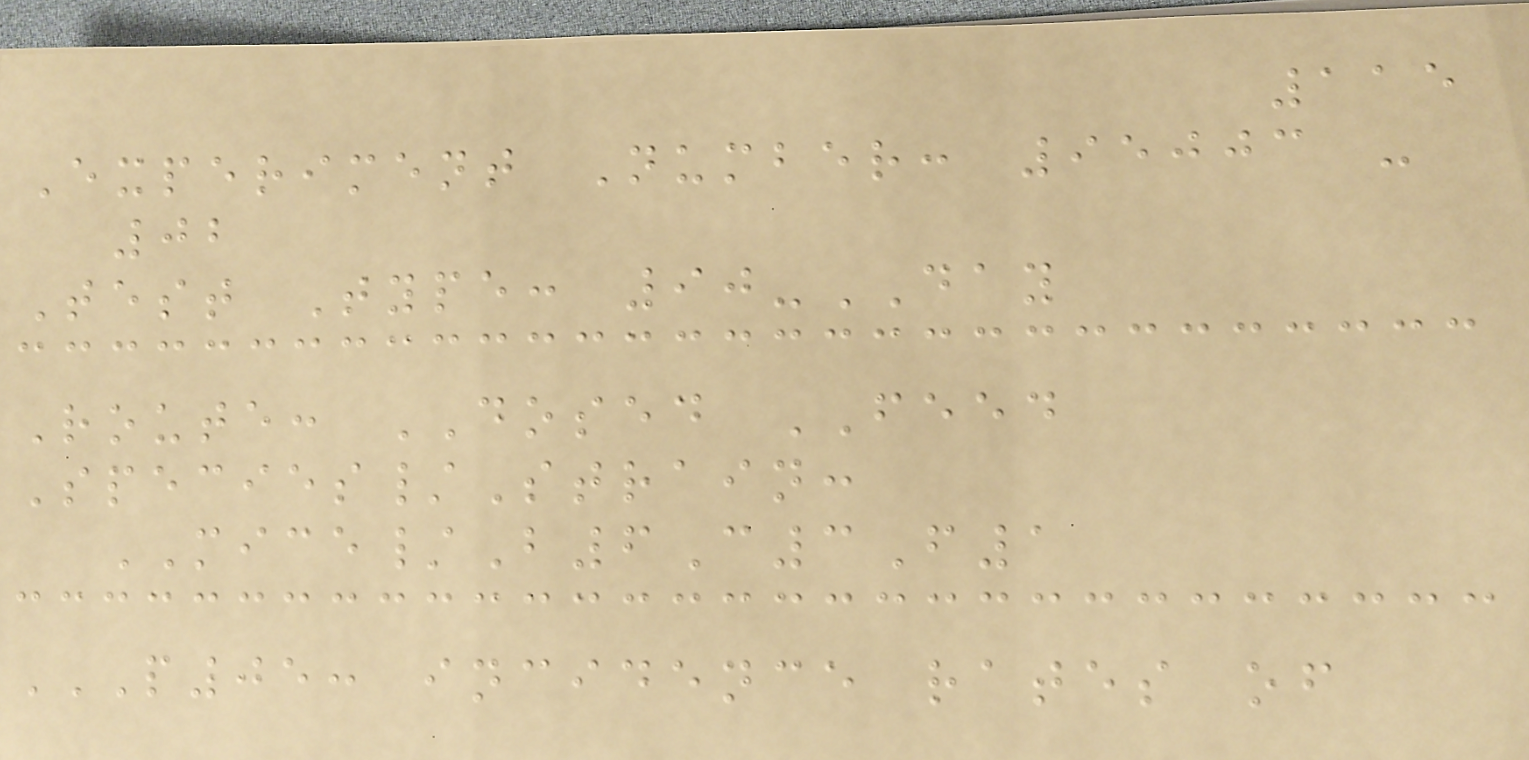115
Experiment Number: 95003 -
02
Test Type: 90-DAY
Route: DOSED FEED
Species/Strain:
MICE/B6C3F1
P05: INCIDENCE RATES OF
